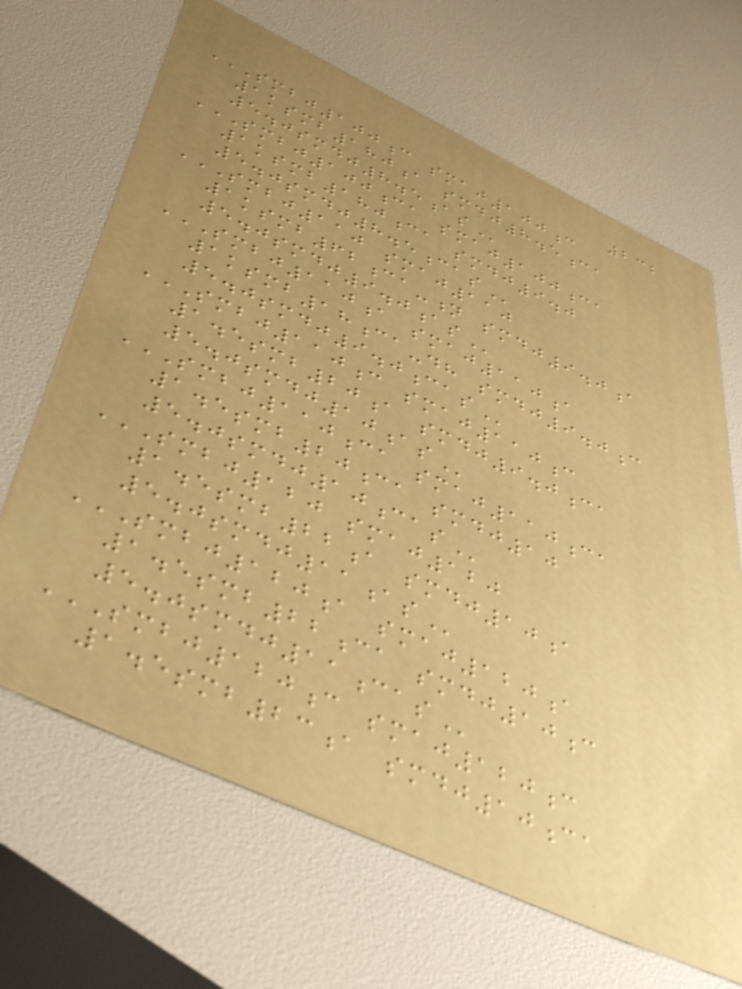232
SMBJ100C SMAJ100C
1KSMB180A SMDJ8.5CA
5.0SMDJ8.5AS
SMBJ100CA SMAJ100CA
1KSMB180CA SMDJ9.0
5.0SMDJ8.5CAS
SMBJ110 SMAJ110
1KSMB62CA-N SMDJ9.0A
5.0SMDJ9.0AS
SMBJ110A SMAJ110A
1KSMB18CA-DH SMDJ9.0C
5.0SMDJ9.0CAS
SMBJ110C SMAJ110C
1.5SMB20A SMDJ9.0CA
5.0SMDJ10AS
SMBJ110CA SMAJ110CA
1.5SMB20CA SMDJ10
5.0SMDJ10CAS
SMBJ120 SMAJ120
1.5SMB22A SMDJ10A
5.0SMDJ11AS
SMBJ120A SMAJ120A
1.5SMB22CA SMDJ10C
5.0SMDJ11CAS
SMBJ120C SMAJ120C
1.5SMB23A SMDJ10CA
